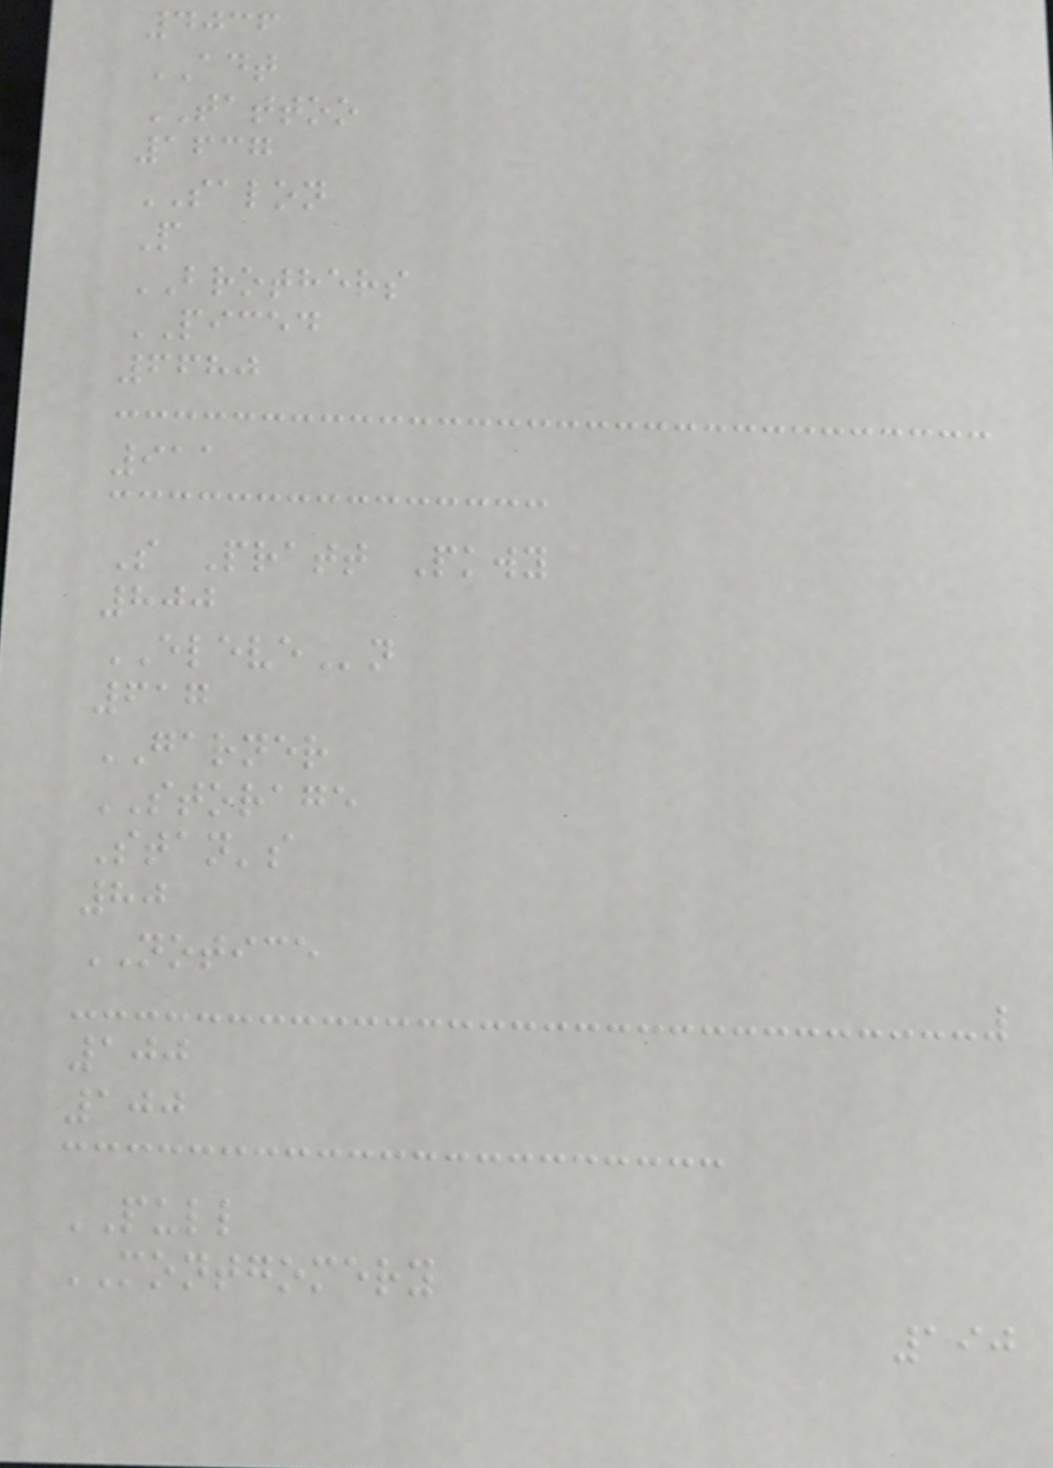4036
ADT
TATTOO
1637
SALON
P
BROTHERS
PICED
6680
911
S Pratt Pkwy
800
ELEVEn
617
GARNER
STORAGE
Stan's
80
NOTICE
100
100
PULL
MONTGOMERY
190
